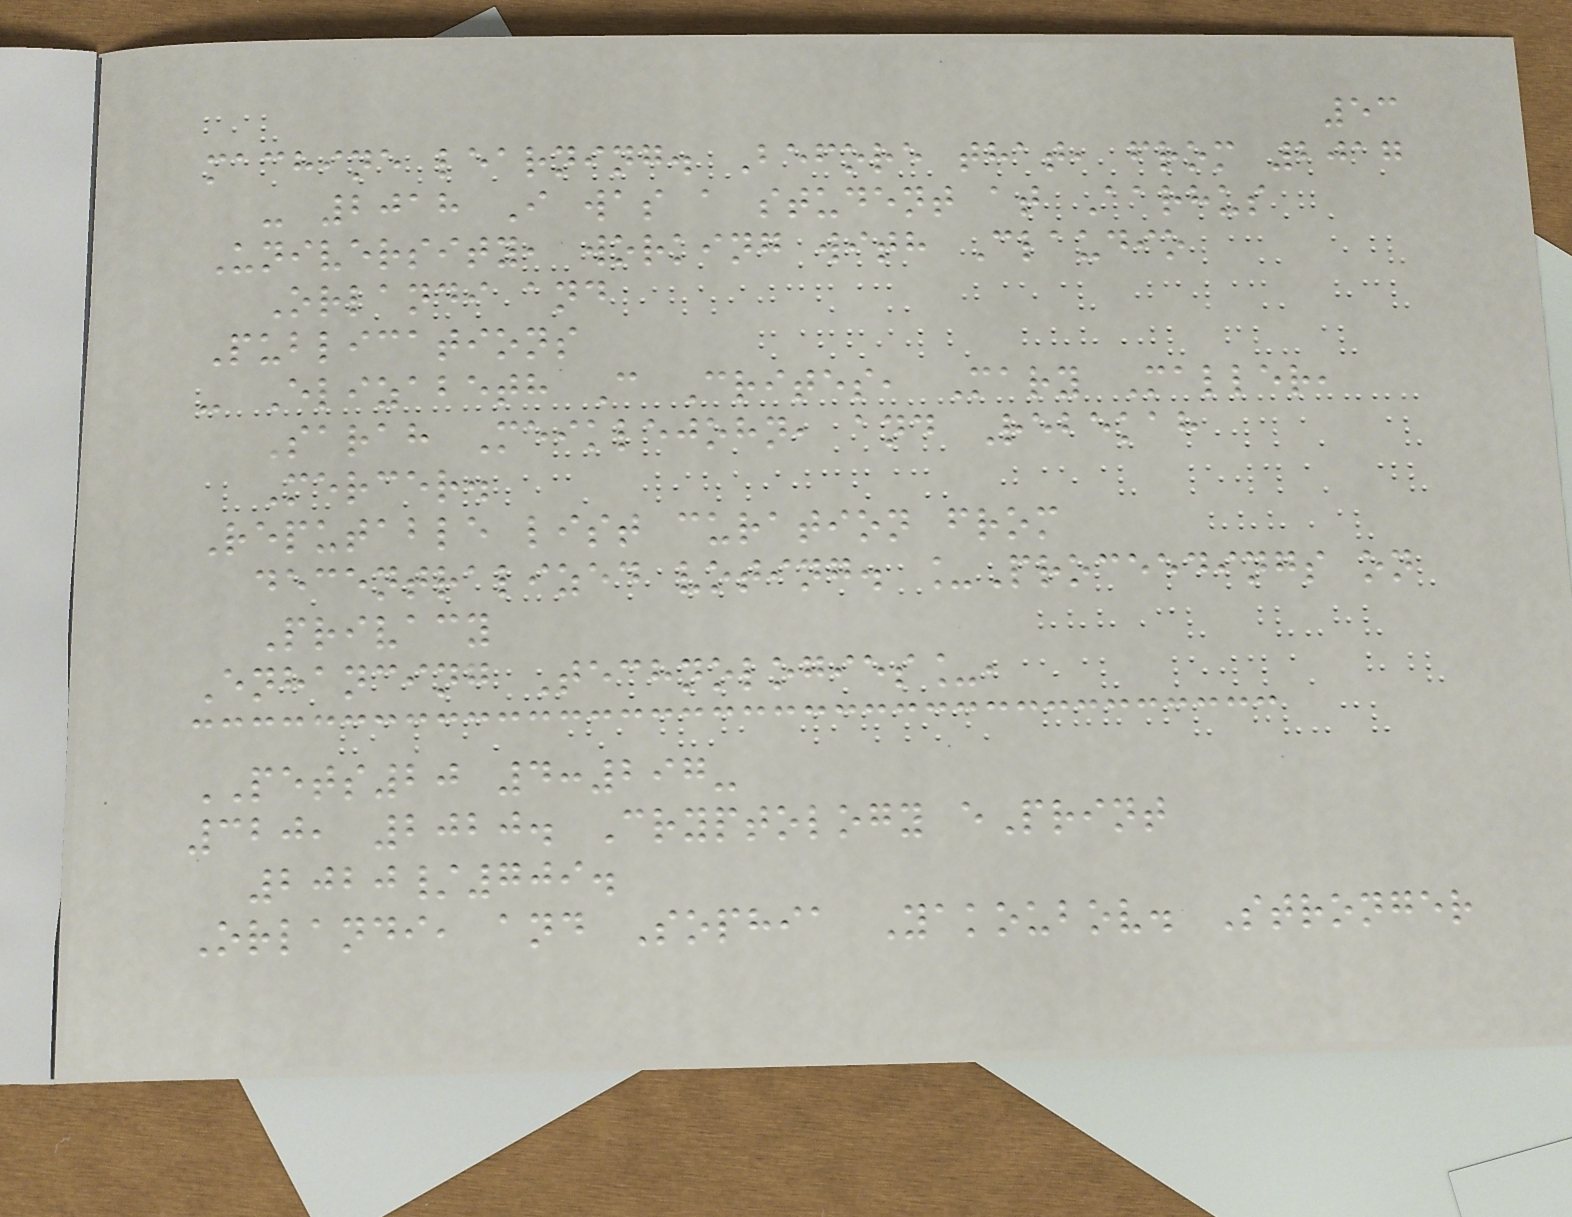53
machine learning. Before that, from 2017
- 2018 I was a student at Aarhus
University, working with Claudio
Orlandi and
Publications
- Elizabeth C Crites, Mary Maller,
Sarah Meiklejohn, and Rebekah
Mercer.
Reputable list curation from
decentralized voting. _Proceedings on
Privacy
Enhancing Technologies_,
PETS20 4:297-
320, 2020. Cryptology ePrint
2020/709.
Orlandi, and Sophia Yakoubov. Stronger
